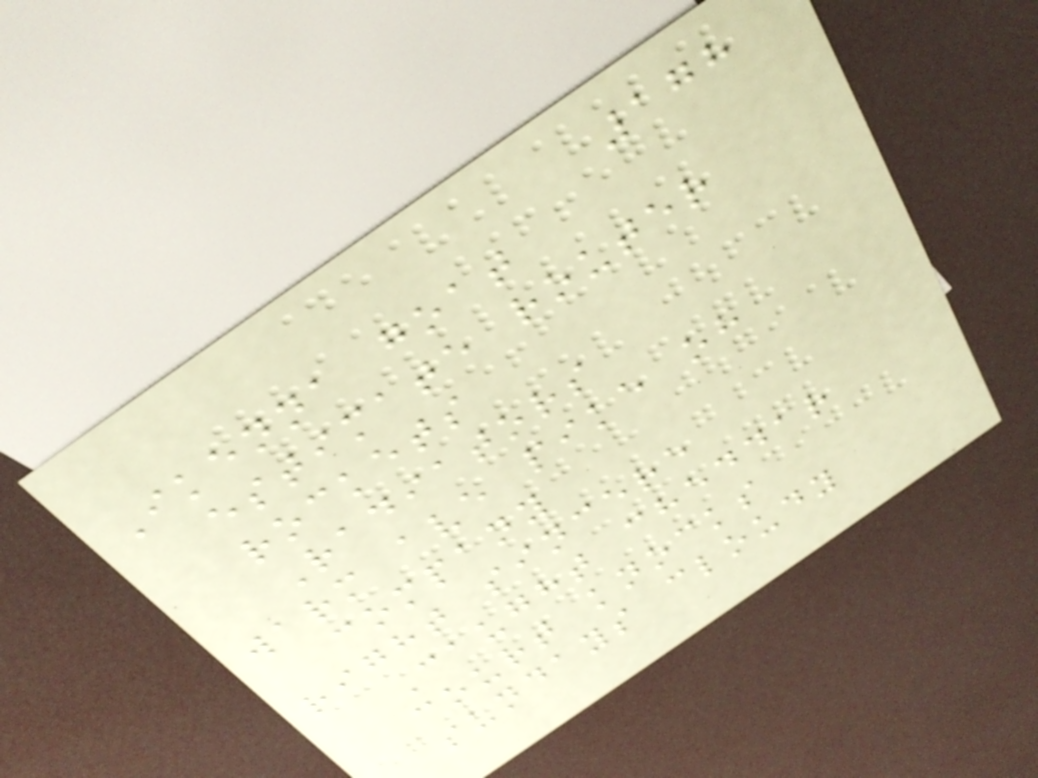178
Ikenna goat
estimate router
rockets
Radiators
warm ave pike oh
company
right sincere
Caught cheddar
court knocks
sundays cloudy
